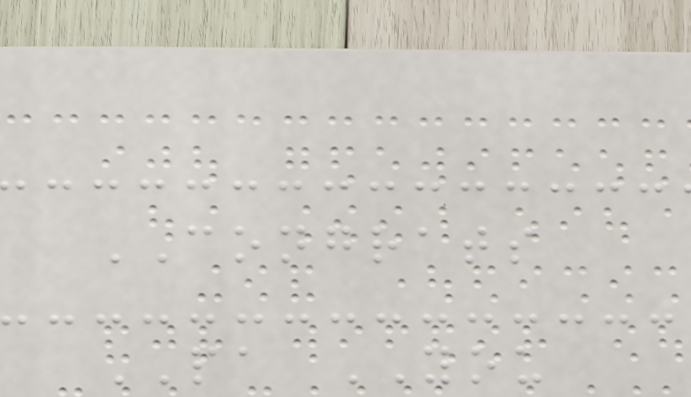CONGRATS
PA YOU
